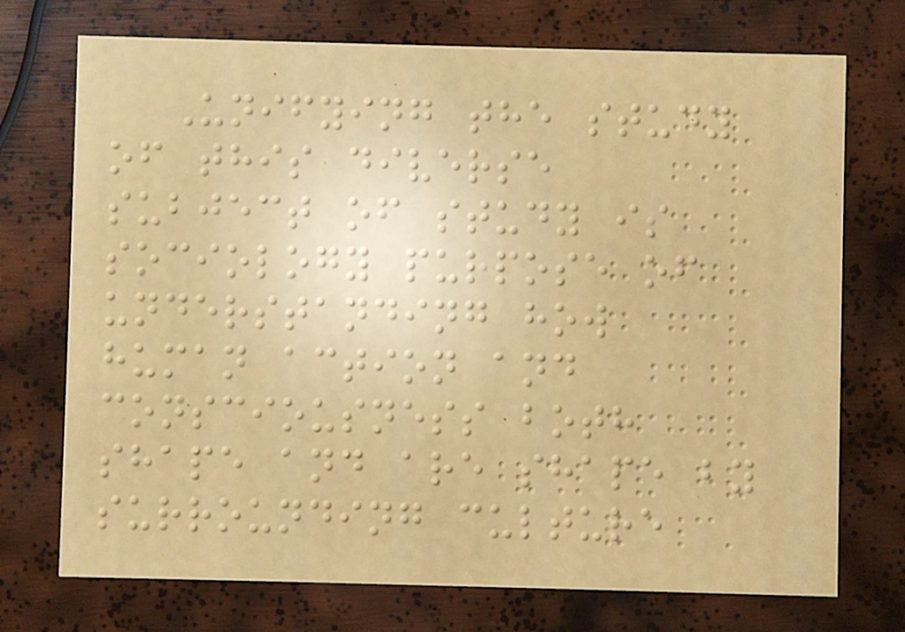Unifying the study
of this diverse
subject of study is
sociology purpose of
understanding how
human action and
consciousness both
shape and are shape by
surrounding culture
